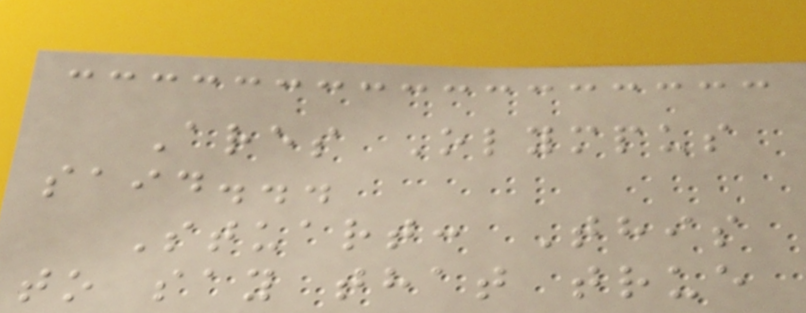Ares Olympus
said...
Stuart: This
to say that true
